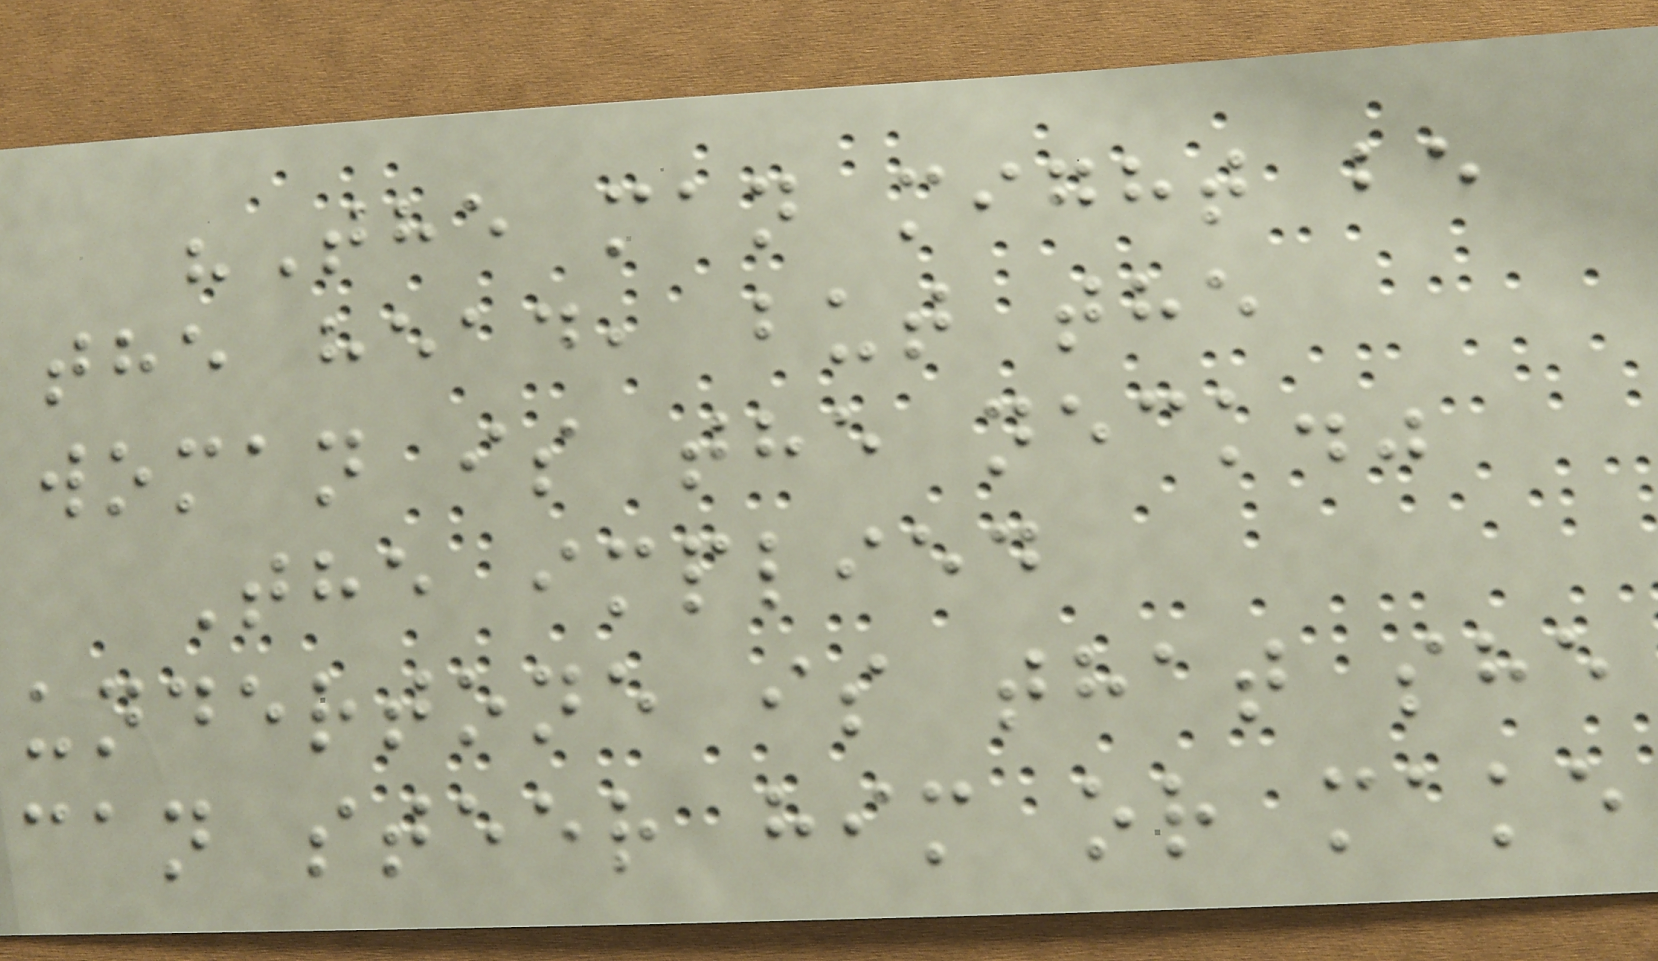"The man might be
the head, but the
woman is the neck."
The implied
undertone is that she
can steer him or make
